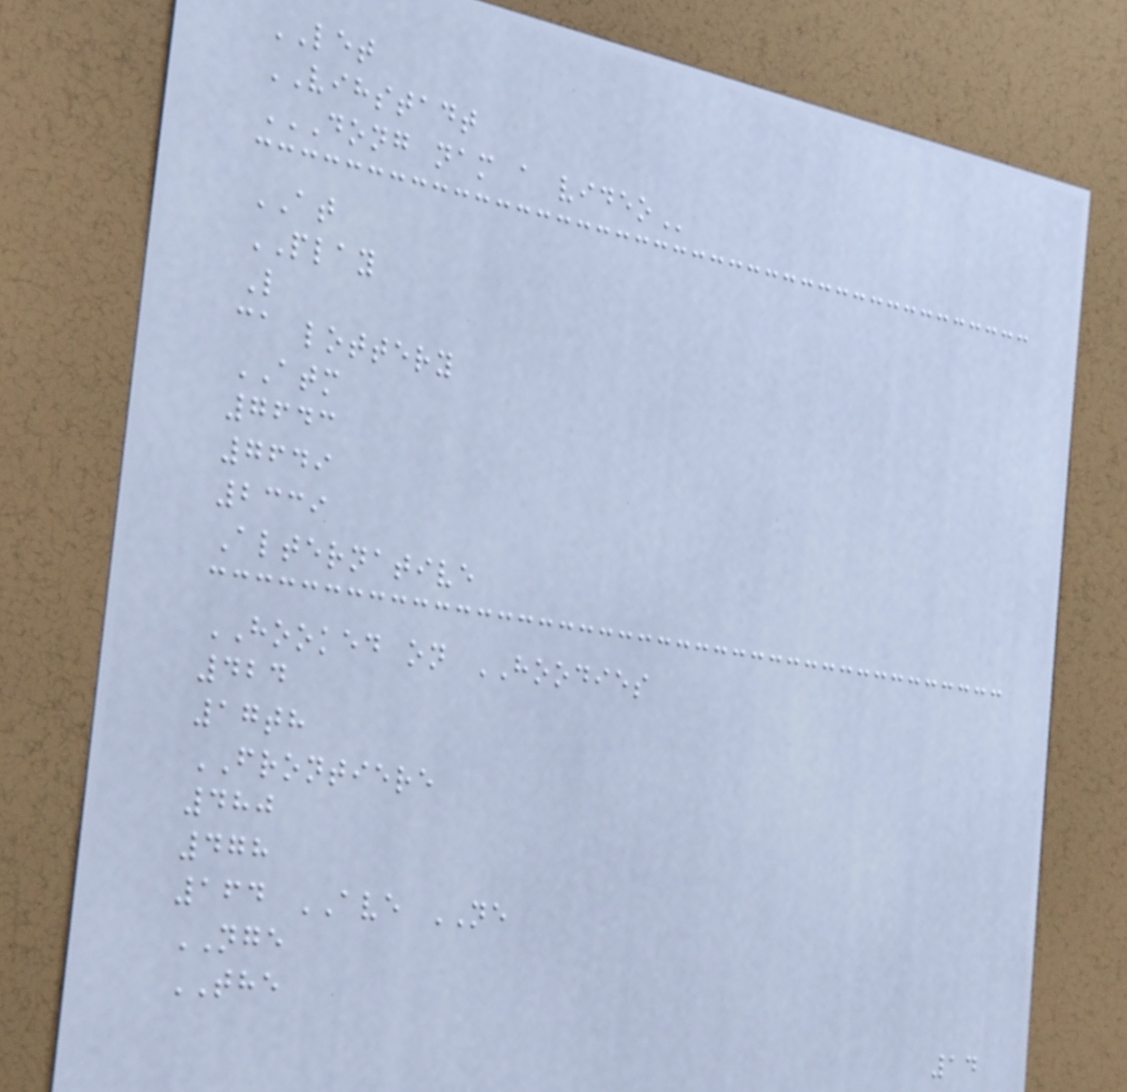LET
VIHSTADT
DONG NAM A VIDEO
AT
PLAY
L
ca lottery
ATM
7643
7649
2339
Alternative
HOOKED on HOODIES
424
17th
FRONTIERE
480
478
164 AVE NE
NGE
THE
14
